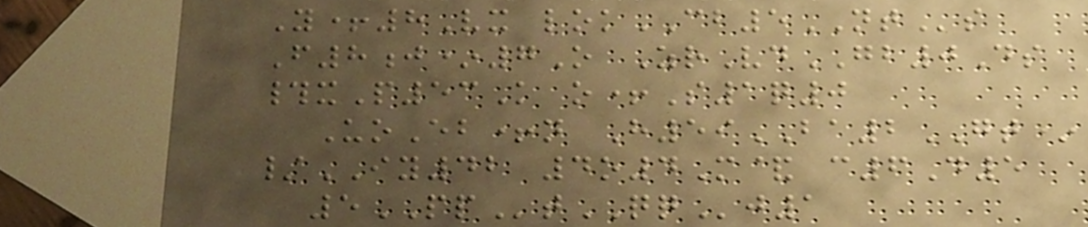Y+8Vx lokCB5NTs
F8j*7O ZrVdGB0Ds
#xP53K o+S1q0
UoEb+n H59BA2GT*
/IY42 4o4M& c6D5
5PPtQQj1
